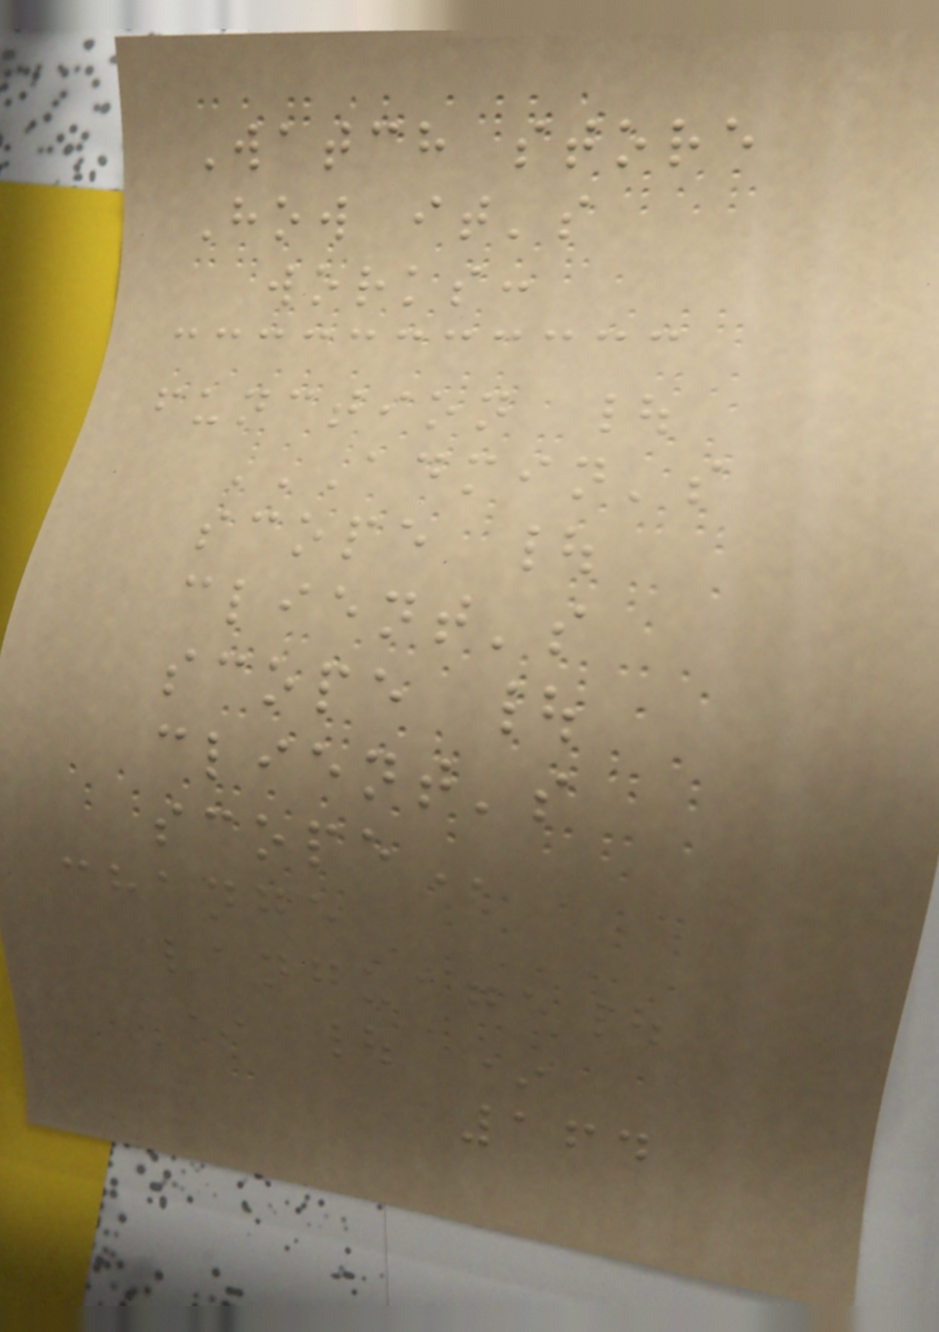Watch store
How it's
works:
function |
ADMIN'S
SCOPE |
CLIENT'S
SCOPE |
CLIENT'S
SCOPE
change
language|
* | *
164
